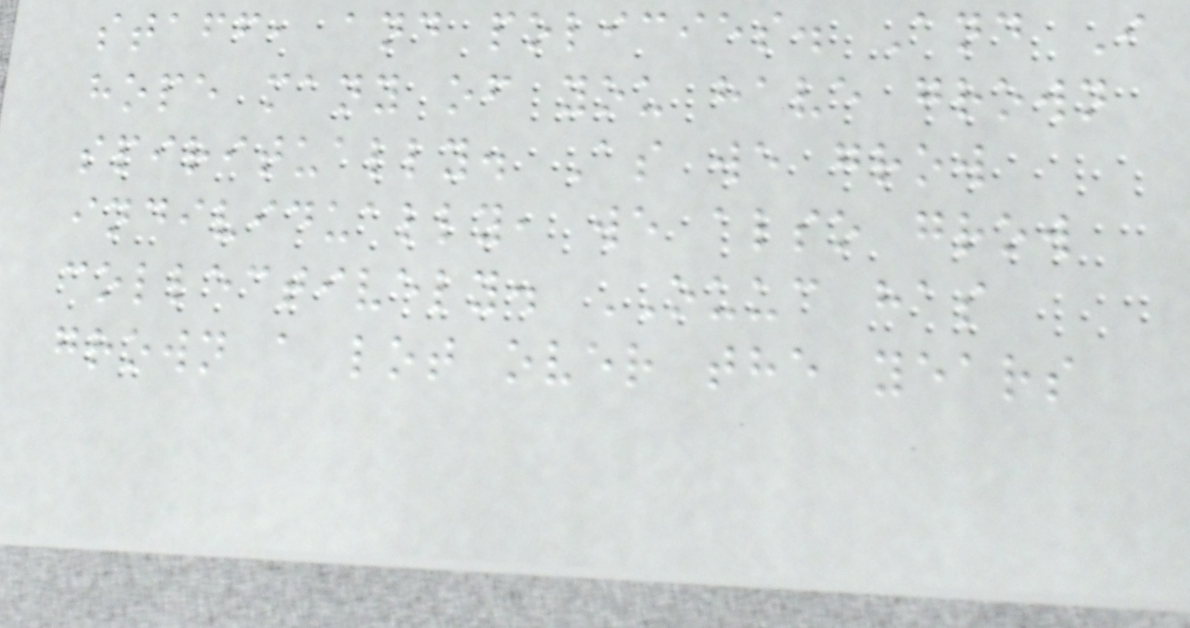staff, and policies. And I
hope many of you have grown
spiritually. As we grow
individually, we also grow
collectively. OUUC has
grown a lot over the years
